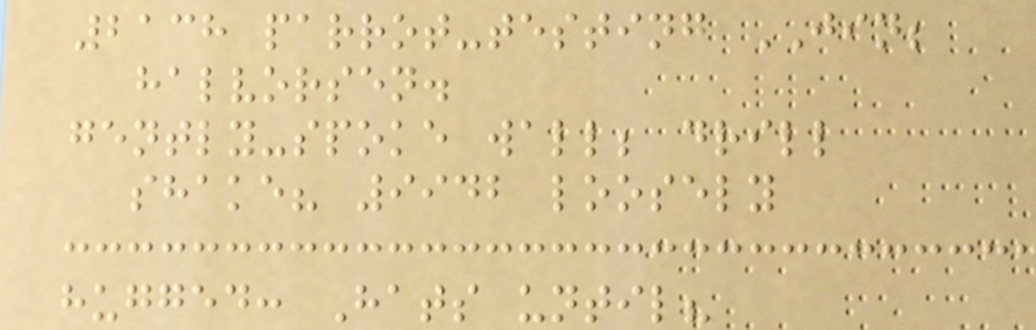2138 parrot-testing JIN;
halvorsen.
gently-spoke wall; drill
shake? 9942 loosely
hugged: Hats until?
